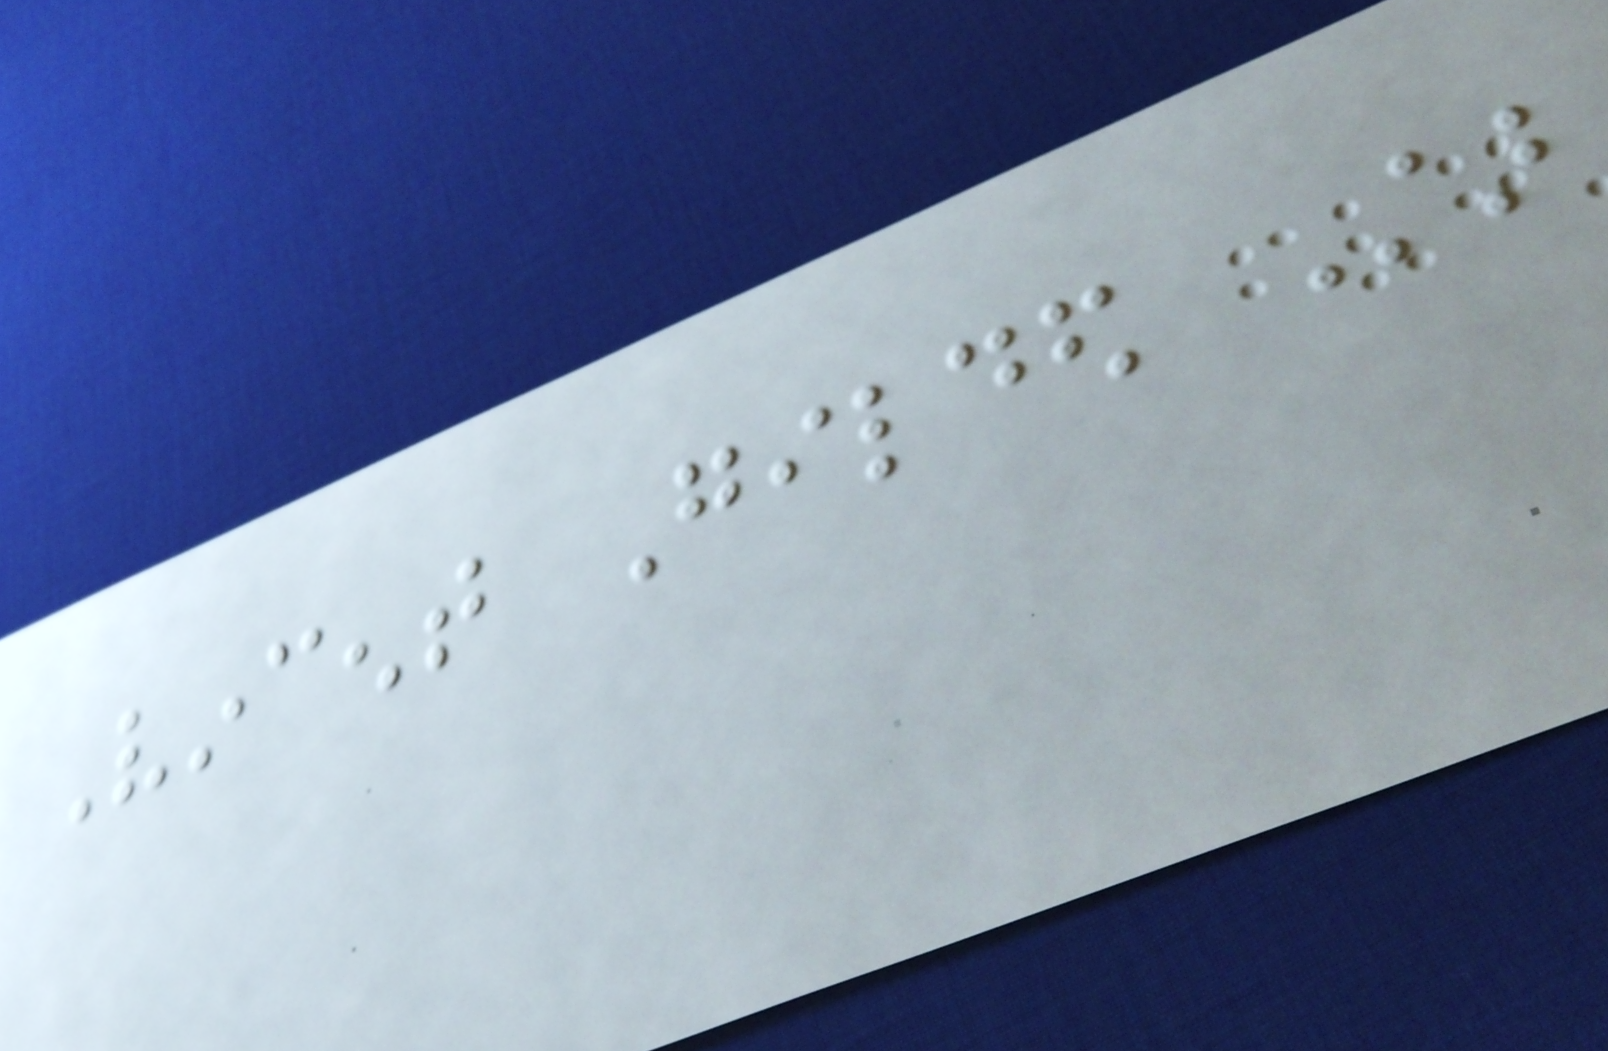Vincent Gilded Star
